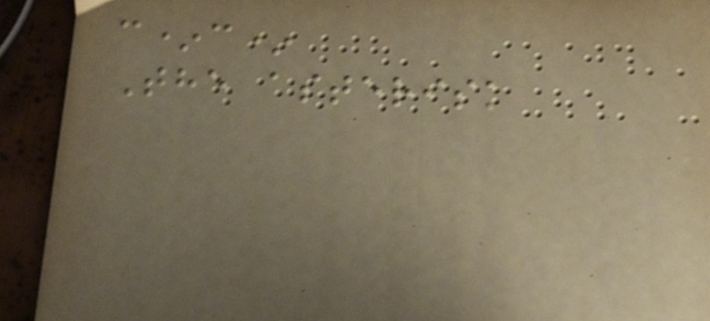c*c*
The asterisk
